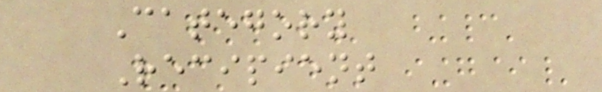Category
Recipient
